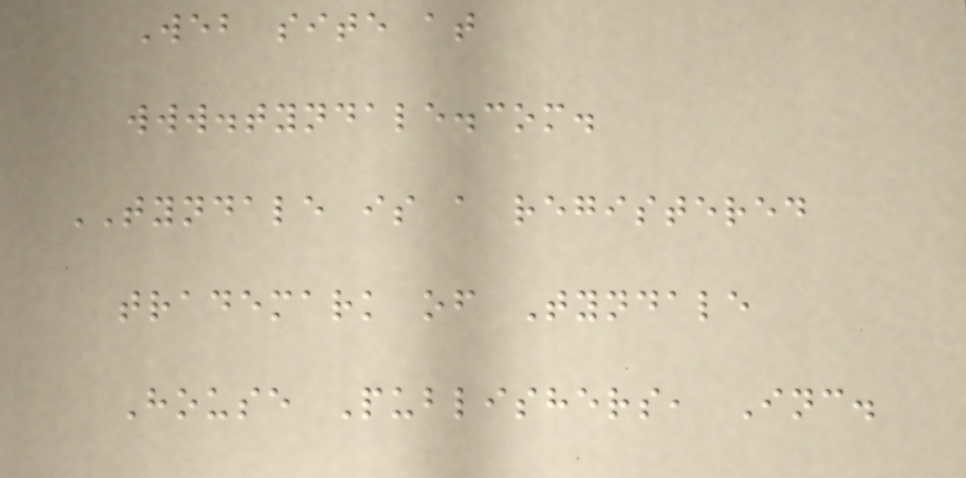Web site at
www.tyndale.com.
TYNDALE is a registered
trademark of Tyndale
House Publishers, Inc.
